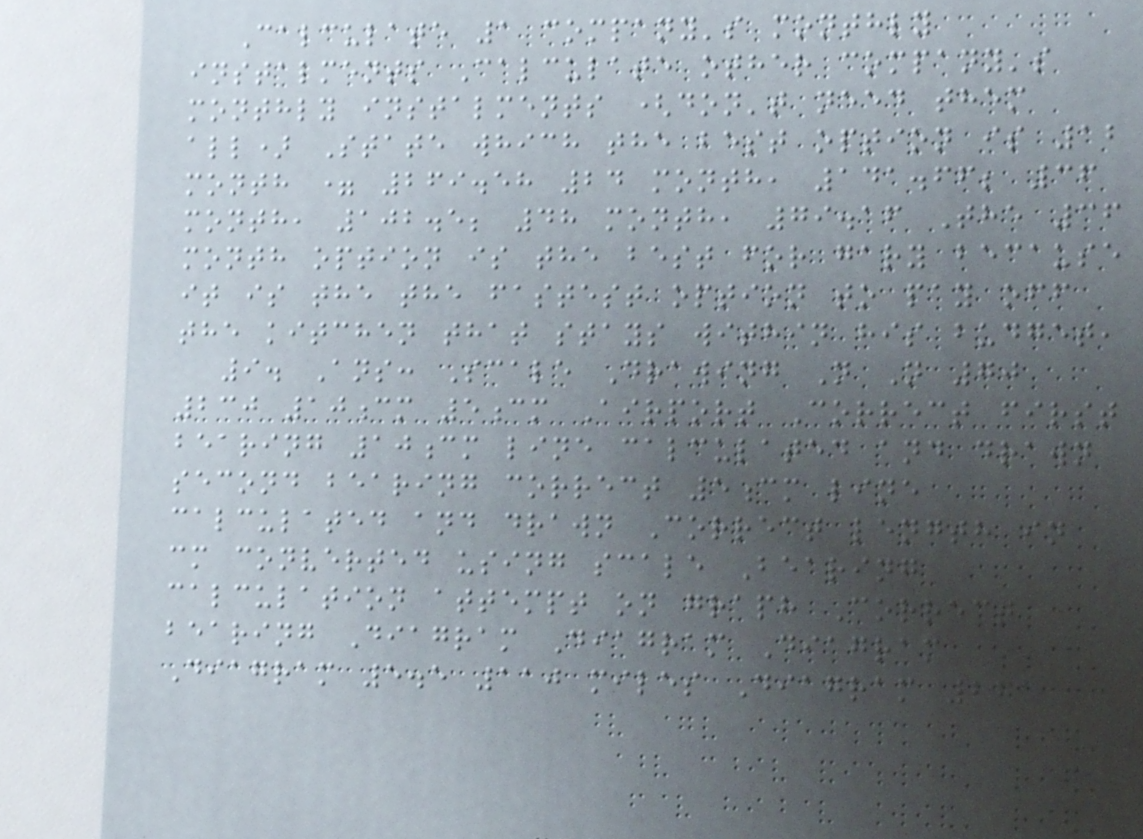Calculate 1 company's monthly
instalments Calculate other company's
monthly instalments (don't need them
all) State which the best option is 12
month = 269.58 24 month, 141.66; 36
month, 102.5; 48 month, 79.16 The 36
month option is the best for gary because
it is the the fastest option to pay off
the kitchen that stays within his budget,
9. Ans: Scale Drawing N N 70
230 10cm 5cm Airport Correct first
bearing 10cm line calculated and drawn
second bearing correct 5cm line
calculated and drawn Correct length in
cm converted using scale Bearing
calculation attempt on graph Correct
bearing Diagram Diagram Diagram
Diagram 5.5 110 miles Diagram 271
